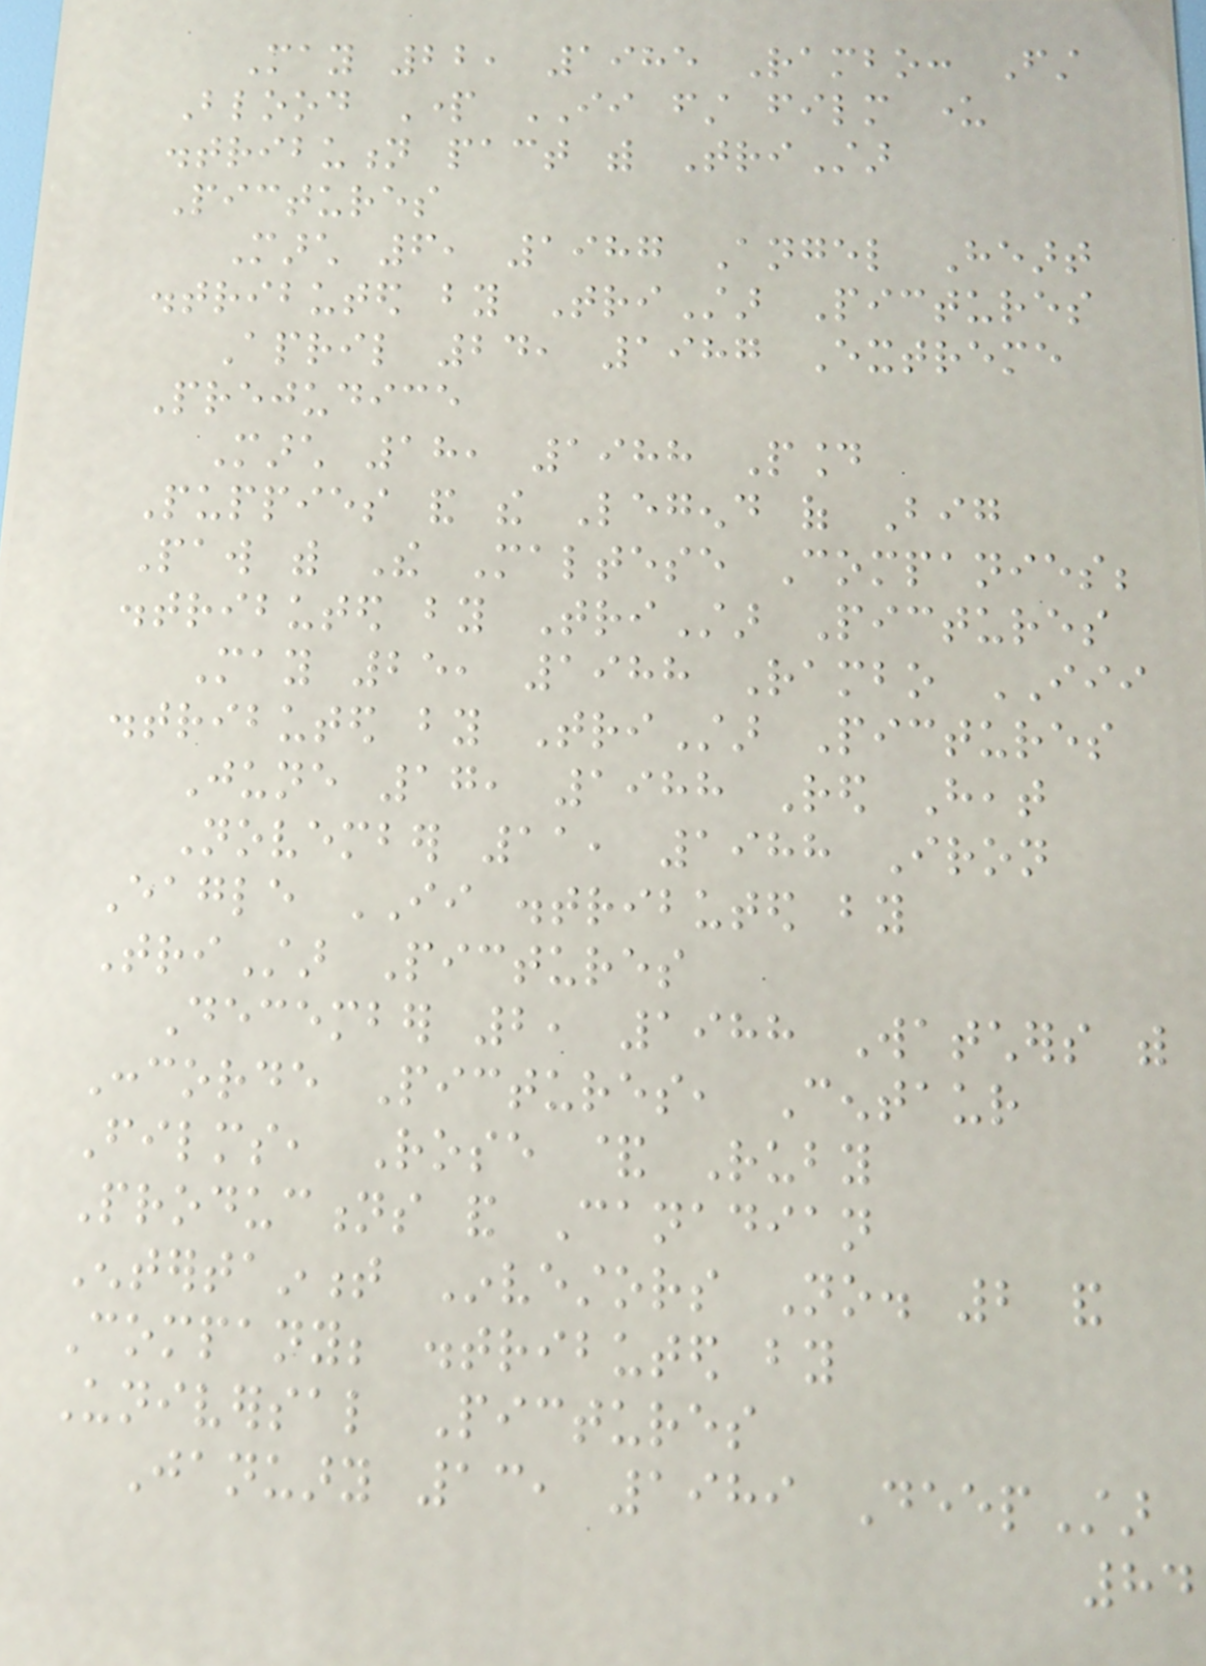May 22, 1985 Rambo: First
Blood Part II first film under
distribution pact with TriStar
Pictures
March 6, 1987 Angel Heart
distributed by TriStar Pictures
April 24, 1987 Extreme
Prejudice
March 18, 1988 Pound
Puppies and the Legend of Big
Paw with The Maltese Companies;
distributed by TriStar Pictures
May 25, 1988 Rambo III
distributed by TriStar Pictures
June 17, 1988 Red Heat
November 11, 1988 Iron
Eagle II distributed by
TriStar Pictures
December 2, 1988 Watchers with
Concorde Pictures, Centaur
Films, Rose & Ruby
Productions and Canadian
Entertainment Investors No. 2 and
Company; distributed by
Universal Pictures
January 13, 1989 DeepStar
84
